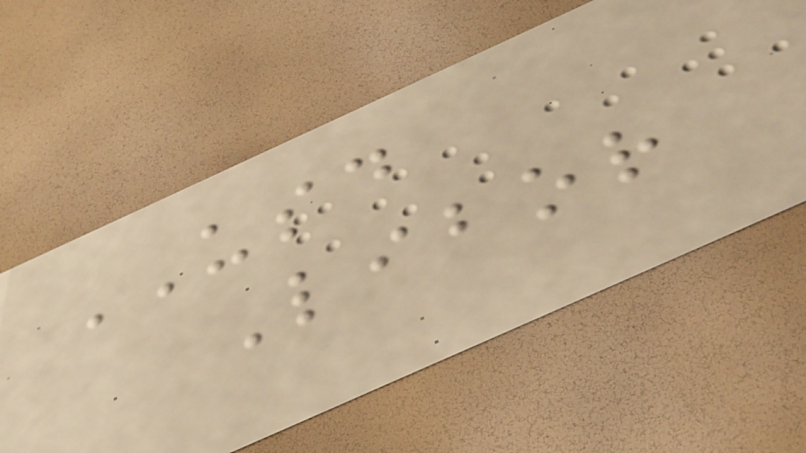USD
Libor
